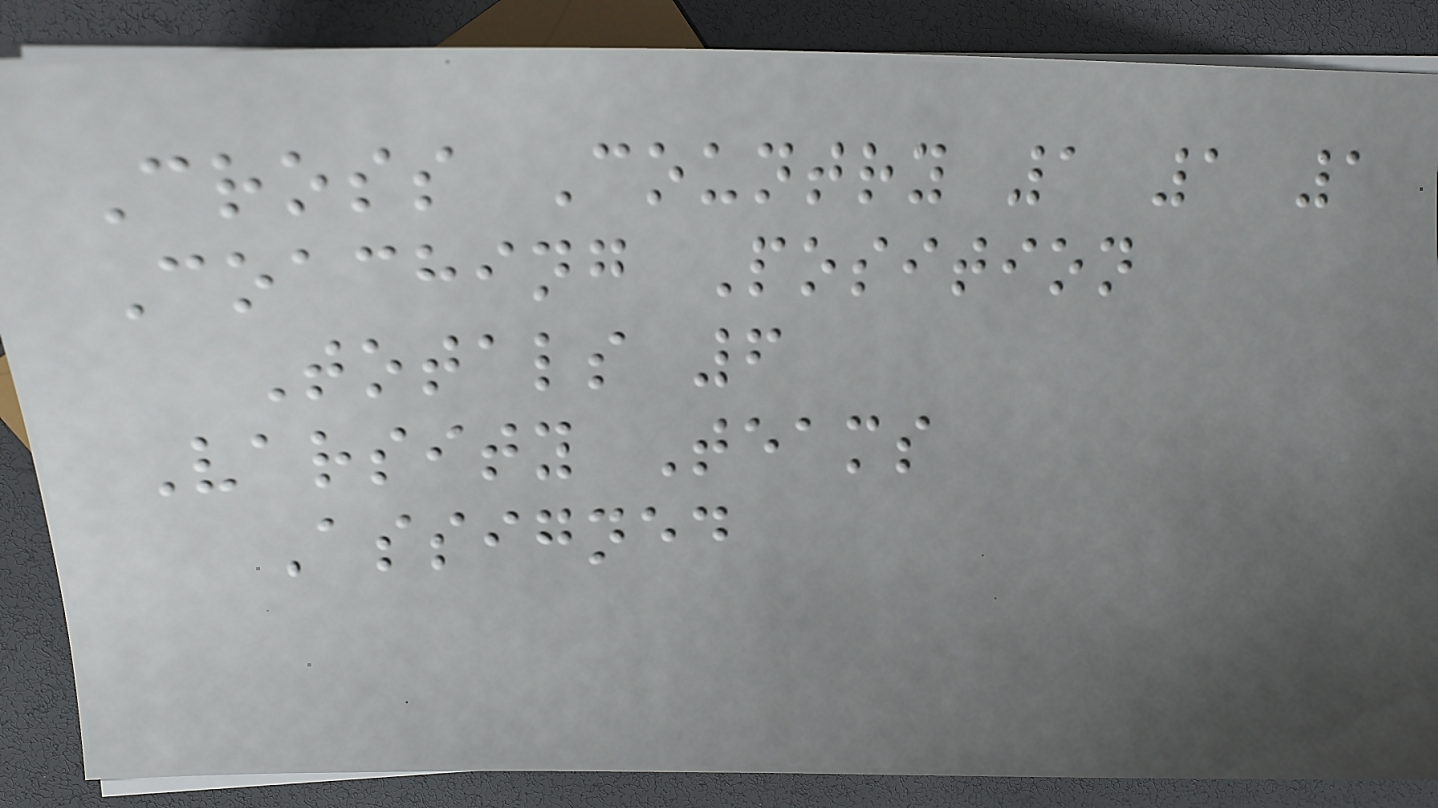Cross Country 1 1 1
Coaching Position
Totals 6
Varsity Teams
Assigned
